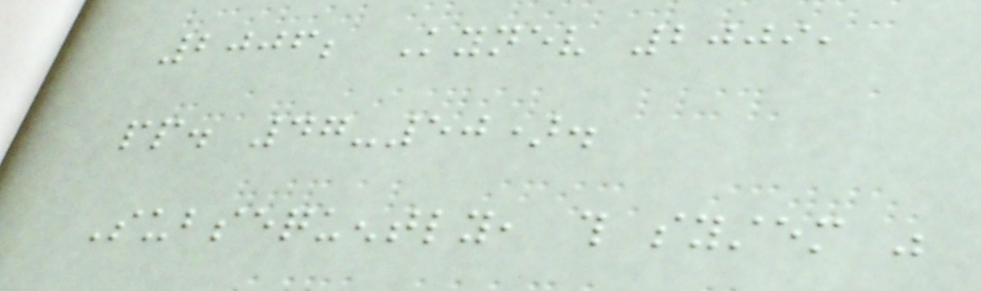2006; Kynev 2009,
pp. 47-50).
Subsequently, this system was
